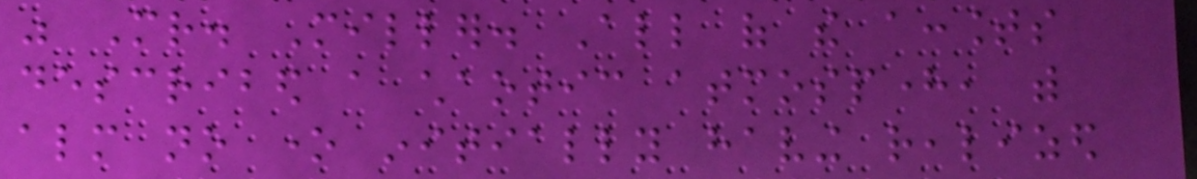was Mr. Miller. All of the accounts
described a chaotic atmosphere, with
almost no one initially having realized
